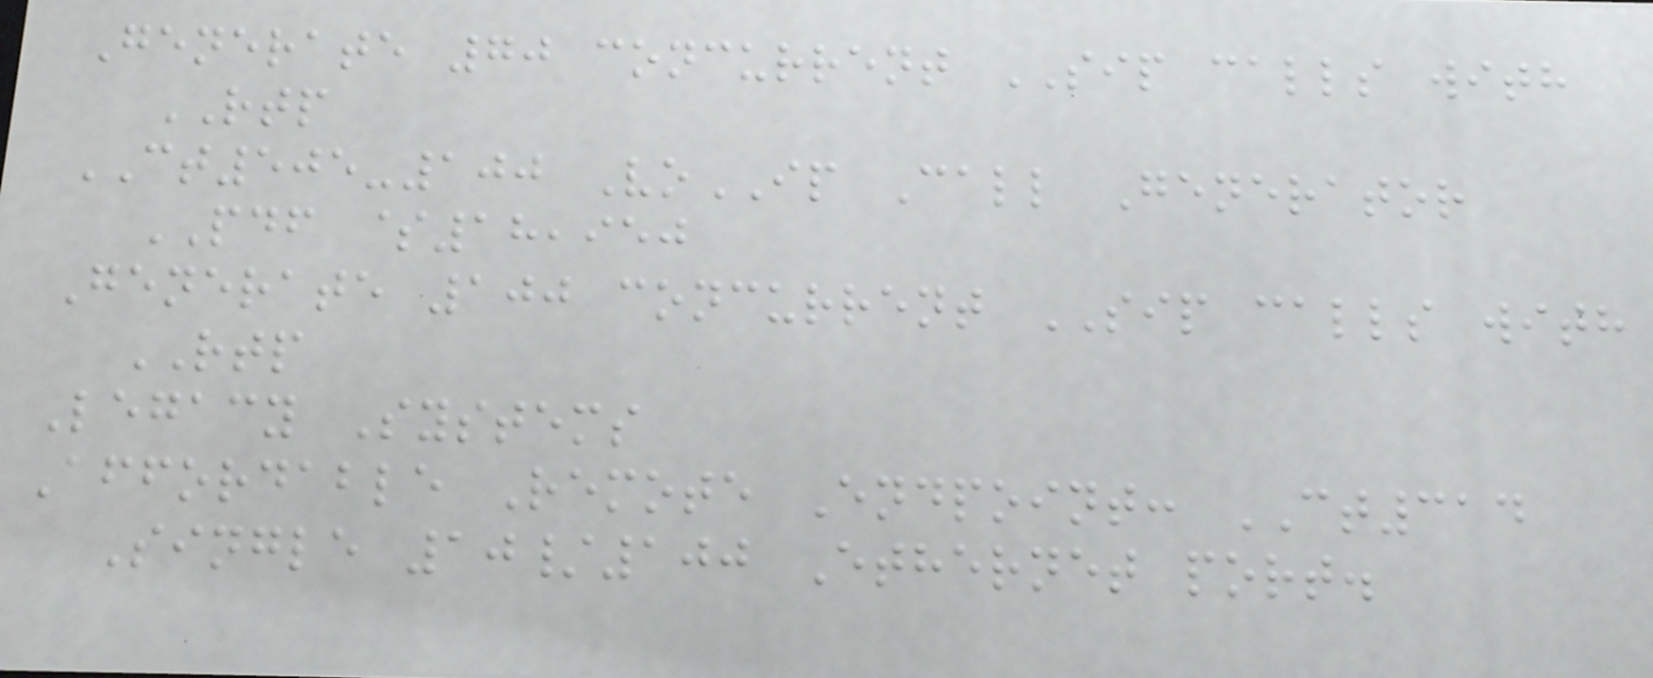Generate 70 concurrent SIP calls with
RTP
CT505-100 VoIP Call Generator
PDF $18,950
Generate 100 concurrent SIP calls with
RTP
Legacy Systems
Affordable Remote Endpoint: CT314
Single 10/100 Ethernet port.
